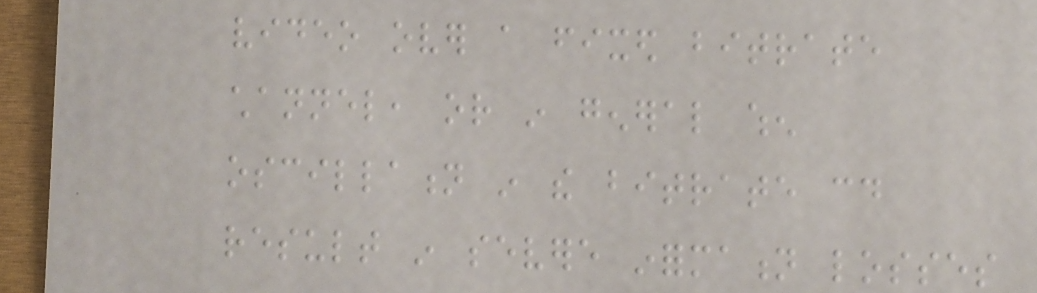video over a fixed bitrate
channel, or in general when
oscillation in the bitrate could
result in severe information losses
